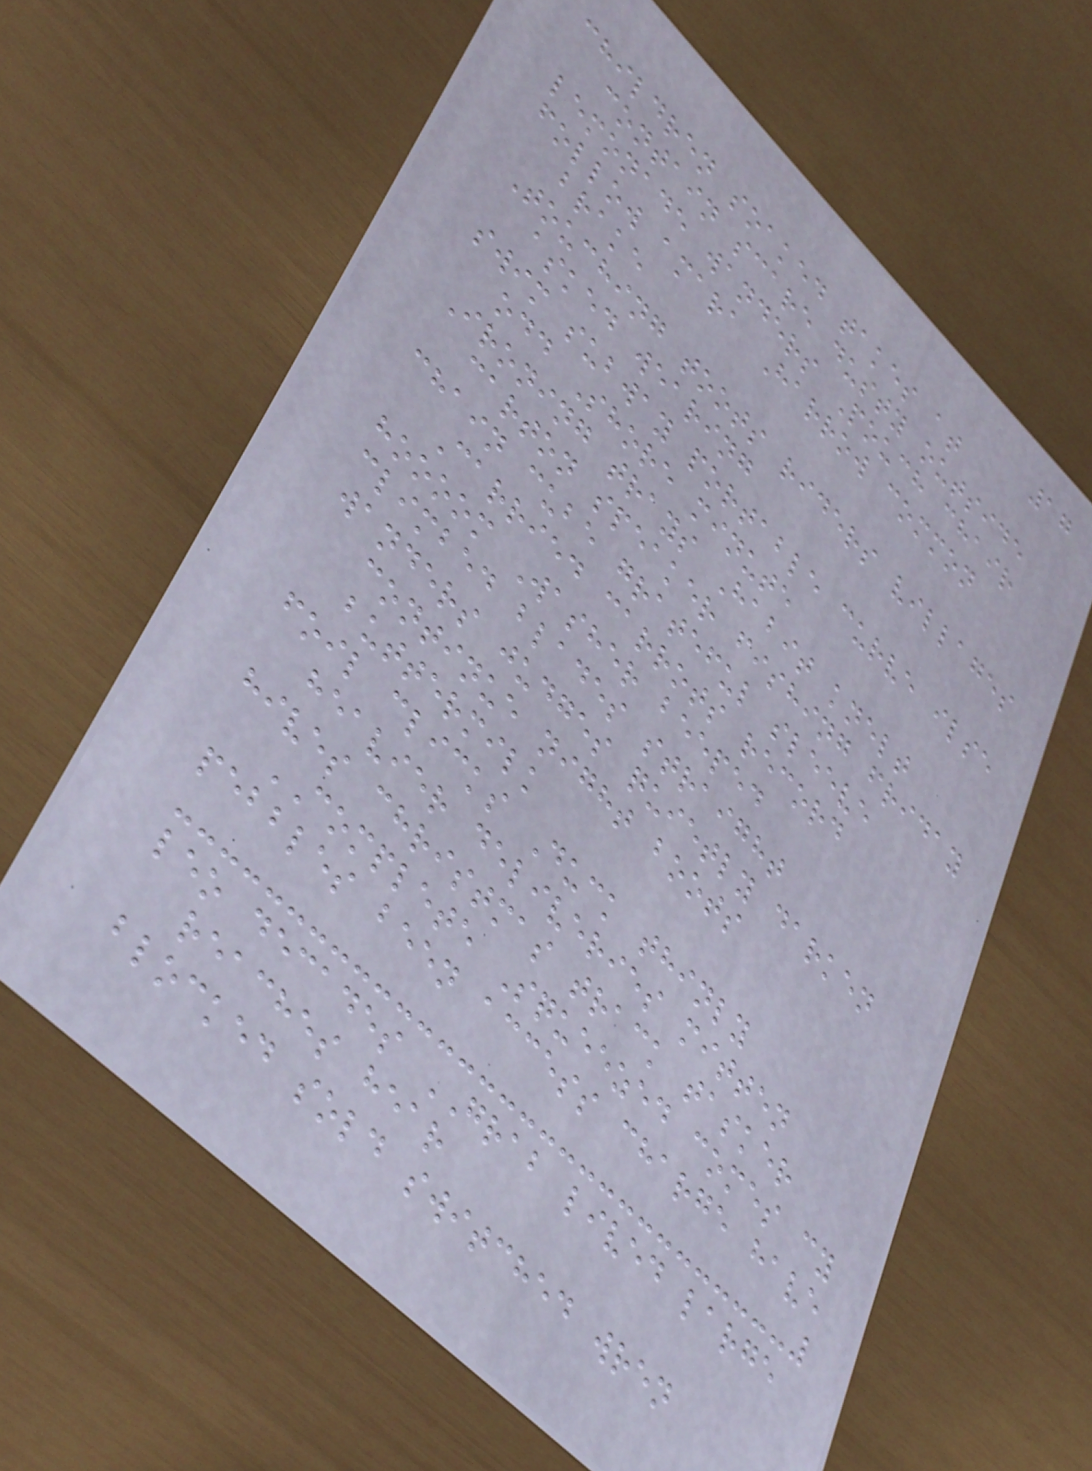17
children soaked takes at
contain scare dusty outside
lemonade wanders Pouch chair
follow amara Harrow common
brake
Touching toots riders villages
asked wearing
swim subway portable curve ilse
odd Shore minute
Ironing trays Habit knelt
carton speaker fishing friday
chain cube grateful sleeve
Carried carrots record
hoooom Washer beeped
climbed blades straight
wanders judges quietly darken
continue night boots
buttermilk
foil clicks Duck thinly
heavier deliveries mitten
hives christmas track tasker
COMPLETE Squeezed comes cy
pebbles been access charge have
leo decades GRAB lived large
reaches hear
blocked sold switched wren
